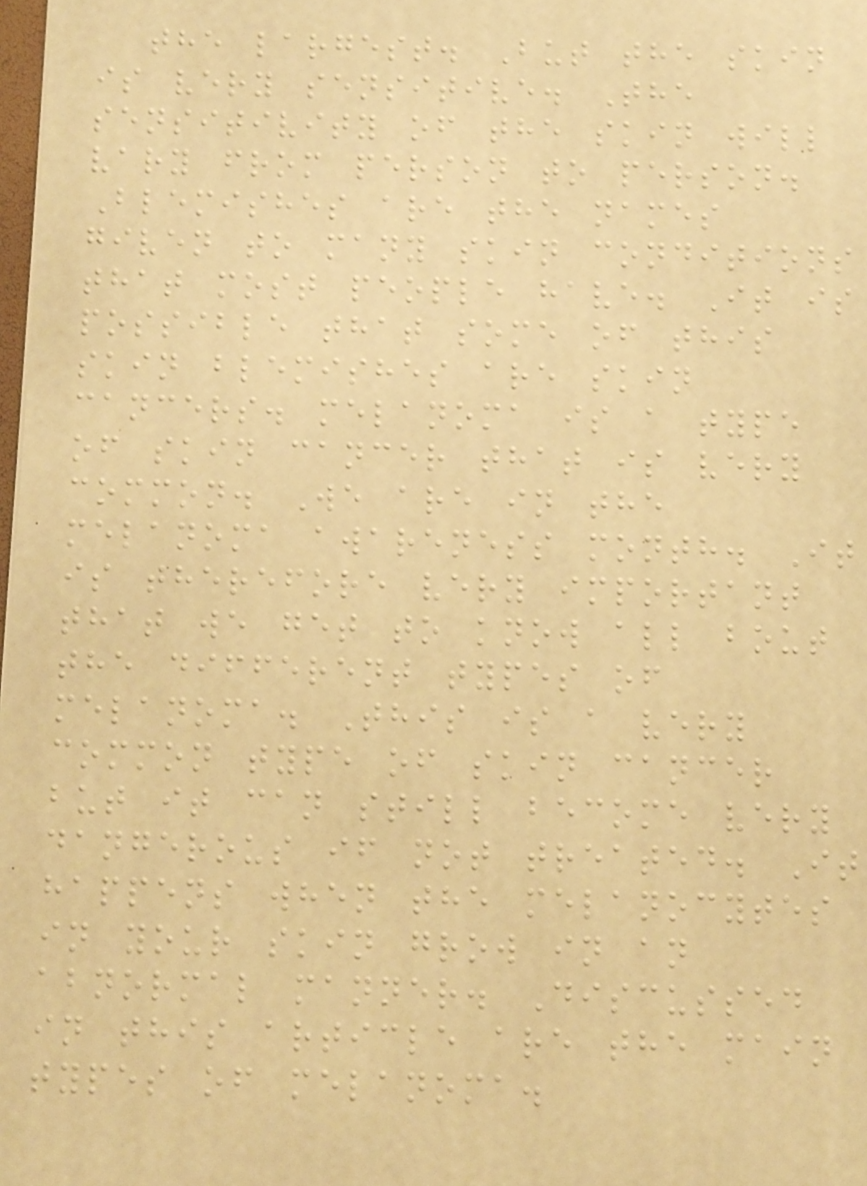the largest. But the skin
is very sensitive. The
sensitivity of the skin will
vary from person to person.
Blemishes are the names
given to many skin conditions
that most people have. It is
possible that some of this
skin blemishes are skin
cancers. melanoma is a type
of skin cancer that is very
common. We are in the
melanoma awareness month. It
is therefore very important
that we get to know all bout
the different types of
melanoma. This is a very
common type of skin cancer
but it can still become very
dangerous if not treated. It
happens when the melanocytes
in your skin grow in an
abnormal manner. Discussed
in this article are the main
types of melanoma.
